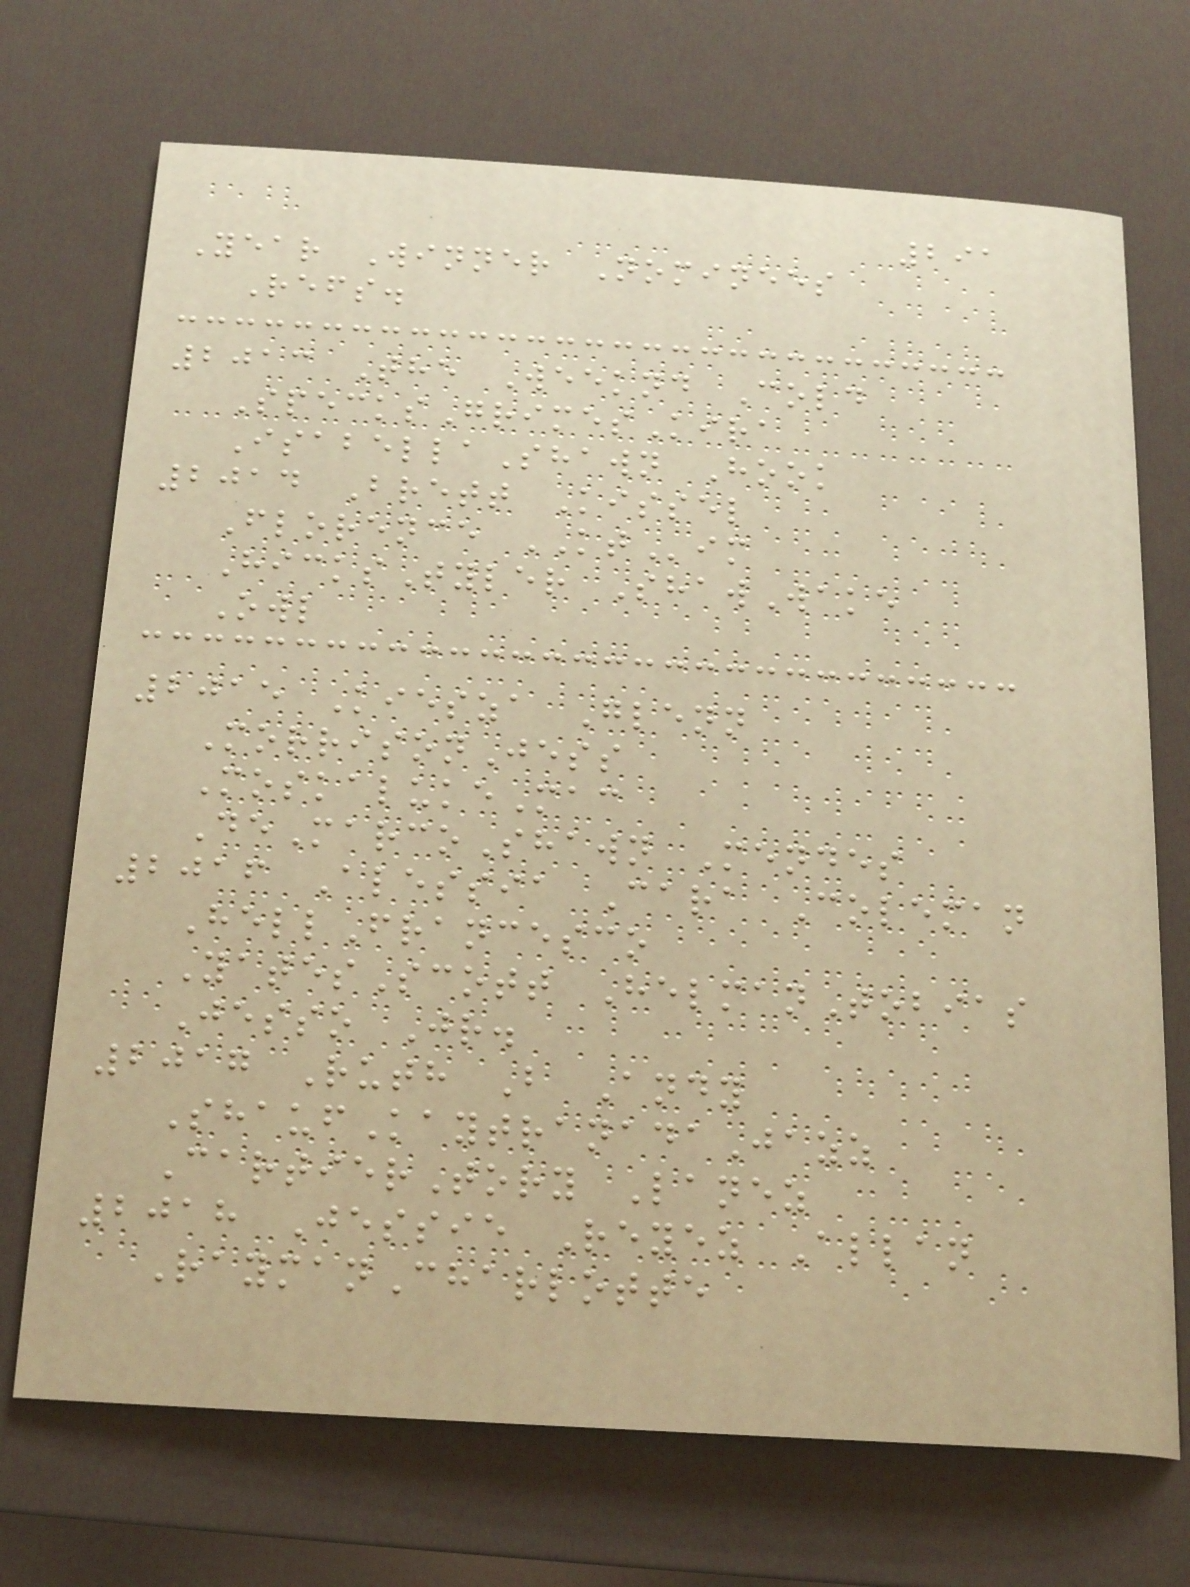291
Year Winner Nominees
Refs.
2013 The Weeknd Cold
SpecksGrimesKira
IsabellaShawn Hook
2014 Brett Kissel
Florence KTim
HicksTyler ShawWake
Owl
2015 Kiesza Glenn
MorrisonJess
MoskalukeMac
DeMarcoShawn Mendes
2016 Alessia Cara Coleman
HellFrancesco
YatesScott HelmanTobias
Jesso Jr.
2017 Ruth B Andy
ShaufKaytranadaJazz
CartierTory Lanez
2018 Jessie Reyez Allan
RaymanCharlotte
